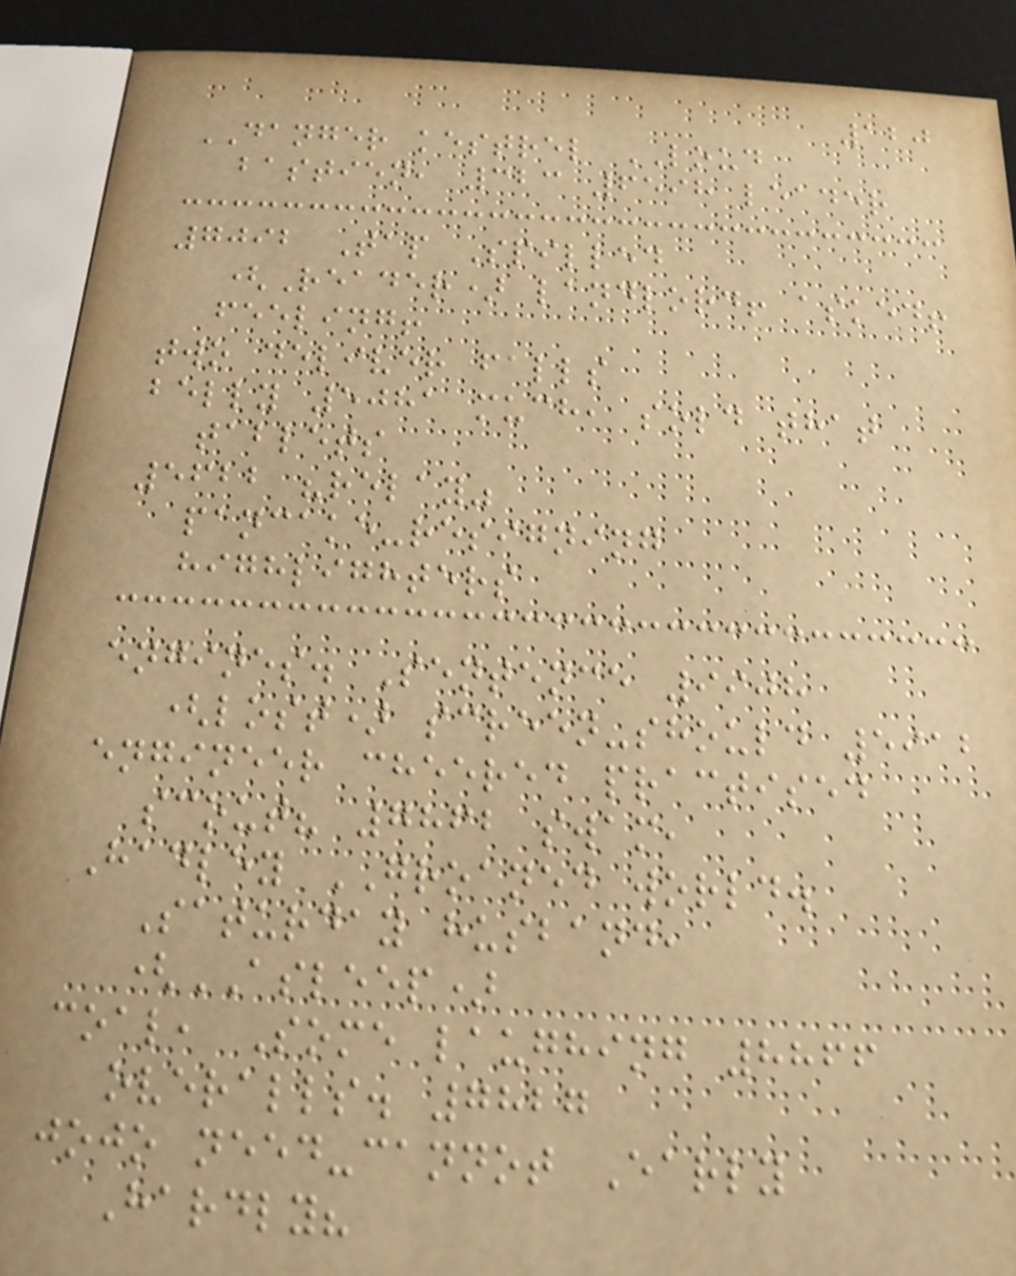120
DANGER kestrel LOUD
bastien, 323 6598 leader
7092 Tap Spilled
(Reader) landlord! asked!
feeling!
two deliver falls
belly 5081 much, sold that
tablets
5622 "relay"
pancake-resigning
highlighters
engines. Sentence 9908
(lost) screen-should 5912
engineer cheered practised
scout? 7862 swam,
Hadley GROANED world.
Saturday husband,
(ASLEEP)
coal, Some laughing 8866
overalls. 7827
jojo need-cannot Early
Hardly?
